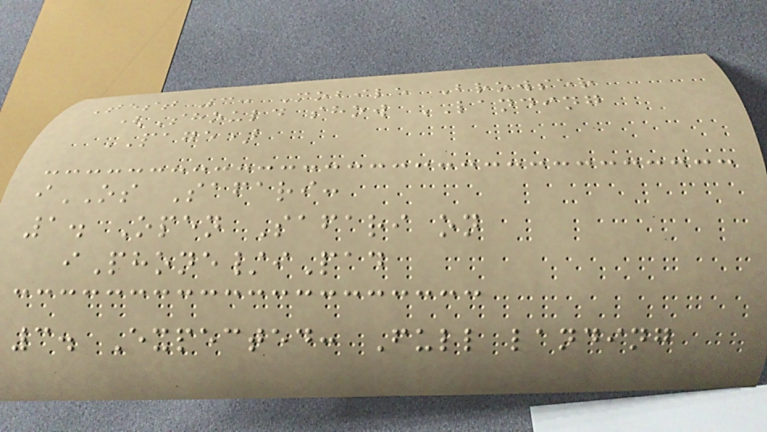Test 3: Mobile Browser
(Should show LANDING
PAGE)
iOS Safari:
1. Open Safari on
iPhone/iPad
3. Expected: Full landing
